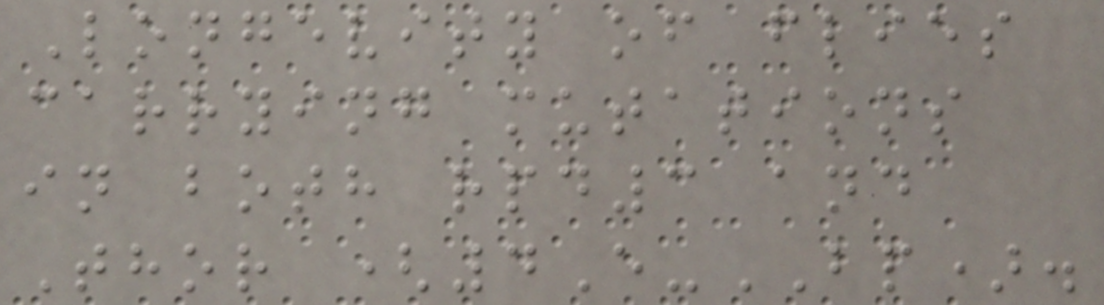Longevity of flies
carrying mutations
in both rpd3 and
Thor (4E-BP).
